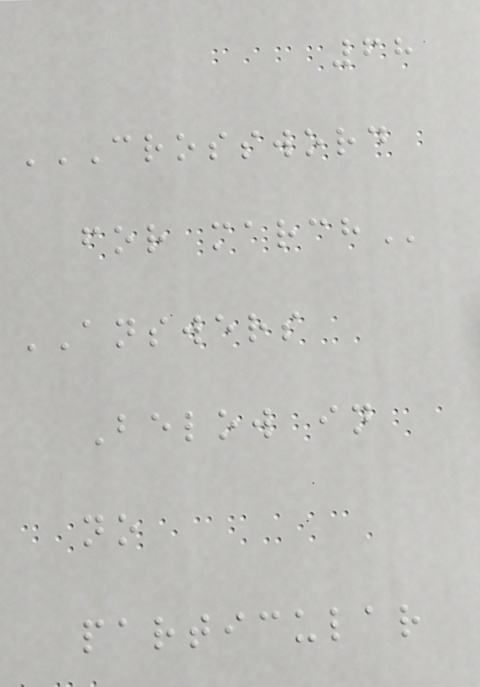68
CROSSWORD
FOR MARCH
ANSWERS
Below in
no
particular
